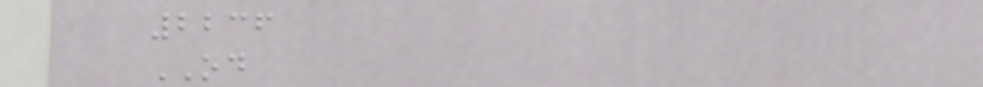2236
OD
